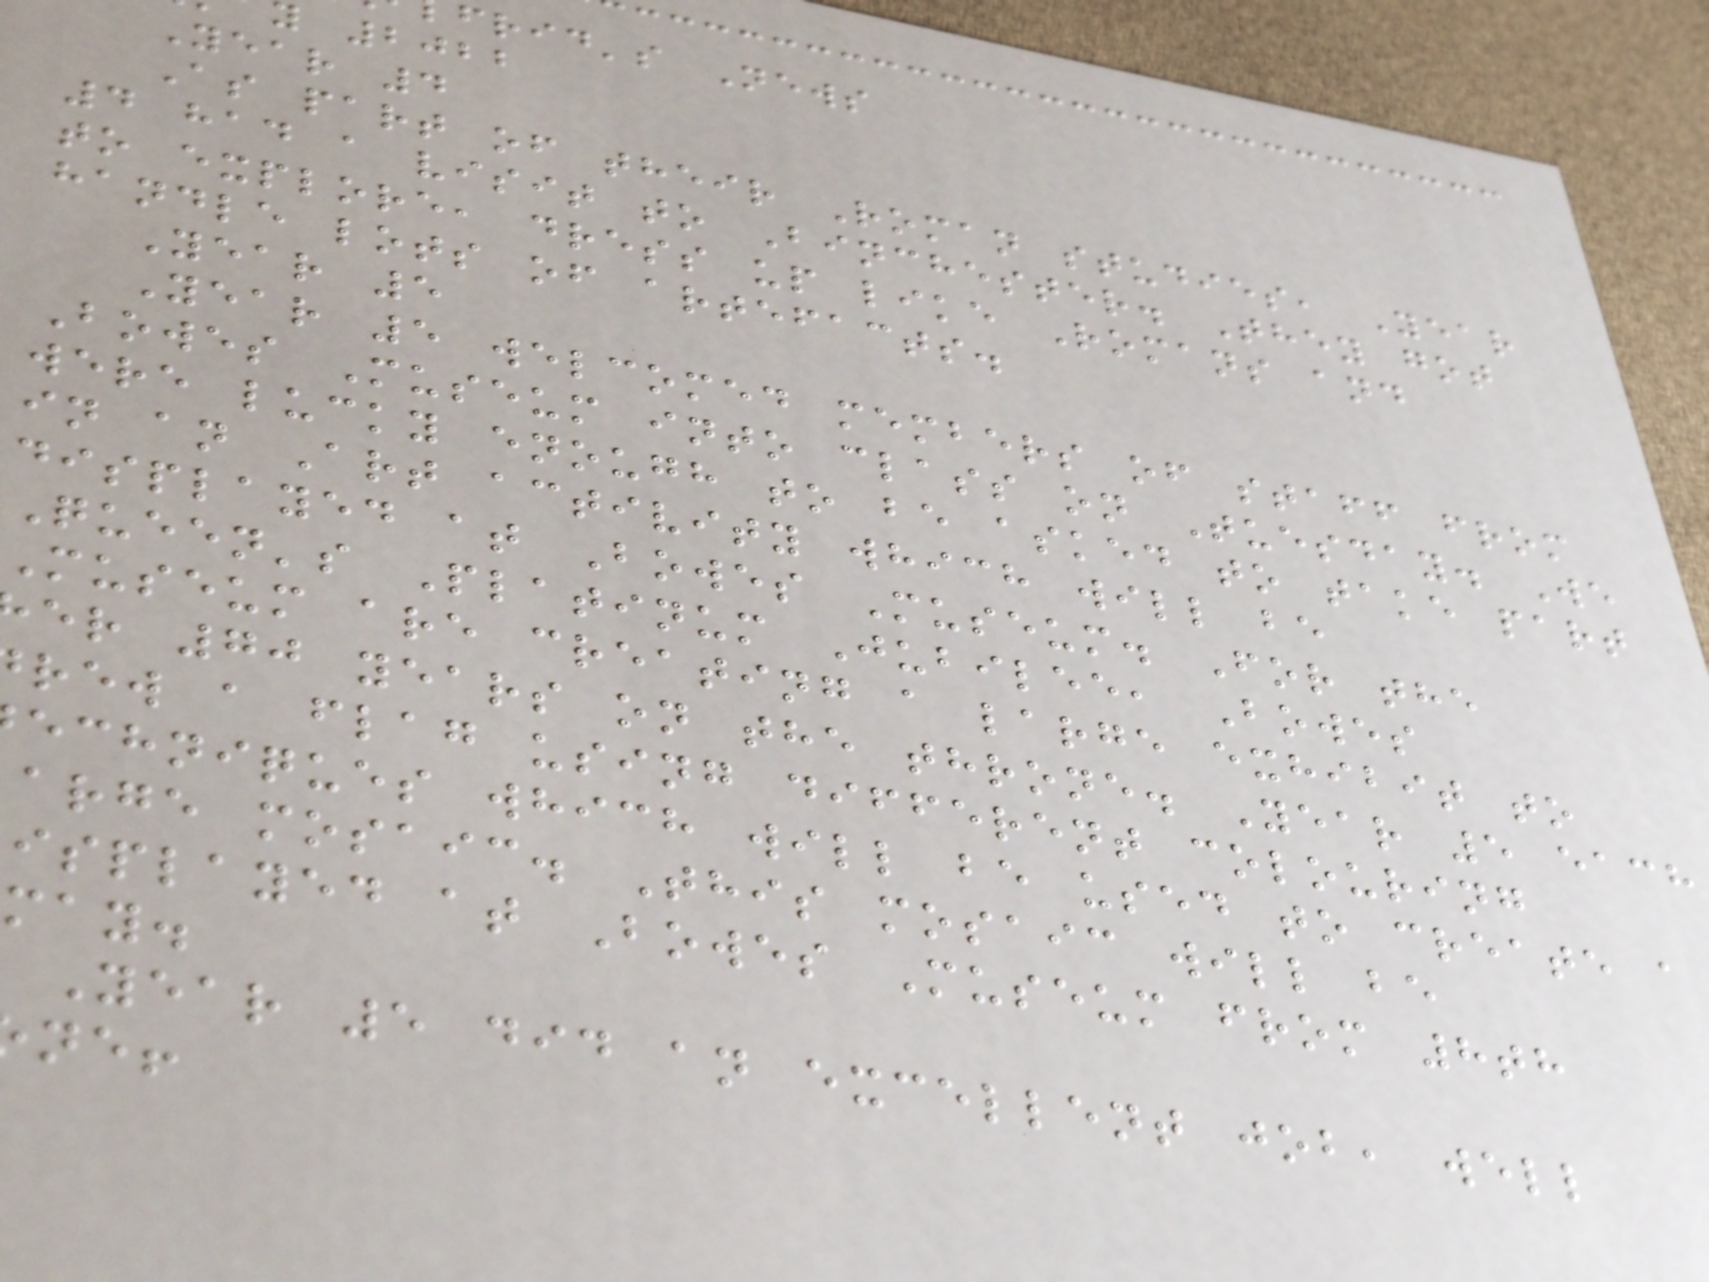frid's News
2022
Year 4
As part of their Roman studies, Year
4 had a visit to Binchester. They got
to explore, dress up like Romans and
handle lots of artefacts.
Year 5
Year 5 welcomed members of staff from
Bowes Museum into class on Tuesday. We
were lucky enough to be asked to take part
in an Art activity which will be
displayed at Bowes Museum. For the
Queen's Platinum Jubilee, Bowes
Museum are creating a large exhibit to
er 70 years on the throne. Year 5 each
rew a flag using different colouring
echniques which will be used to create a
arge mosaic. This mosaic will be
isplayed at Bowes Museum from 8th
may.
Year 5 did an excellent job, well
